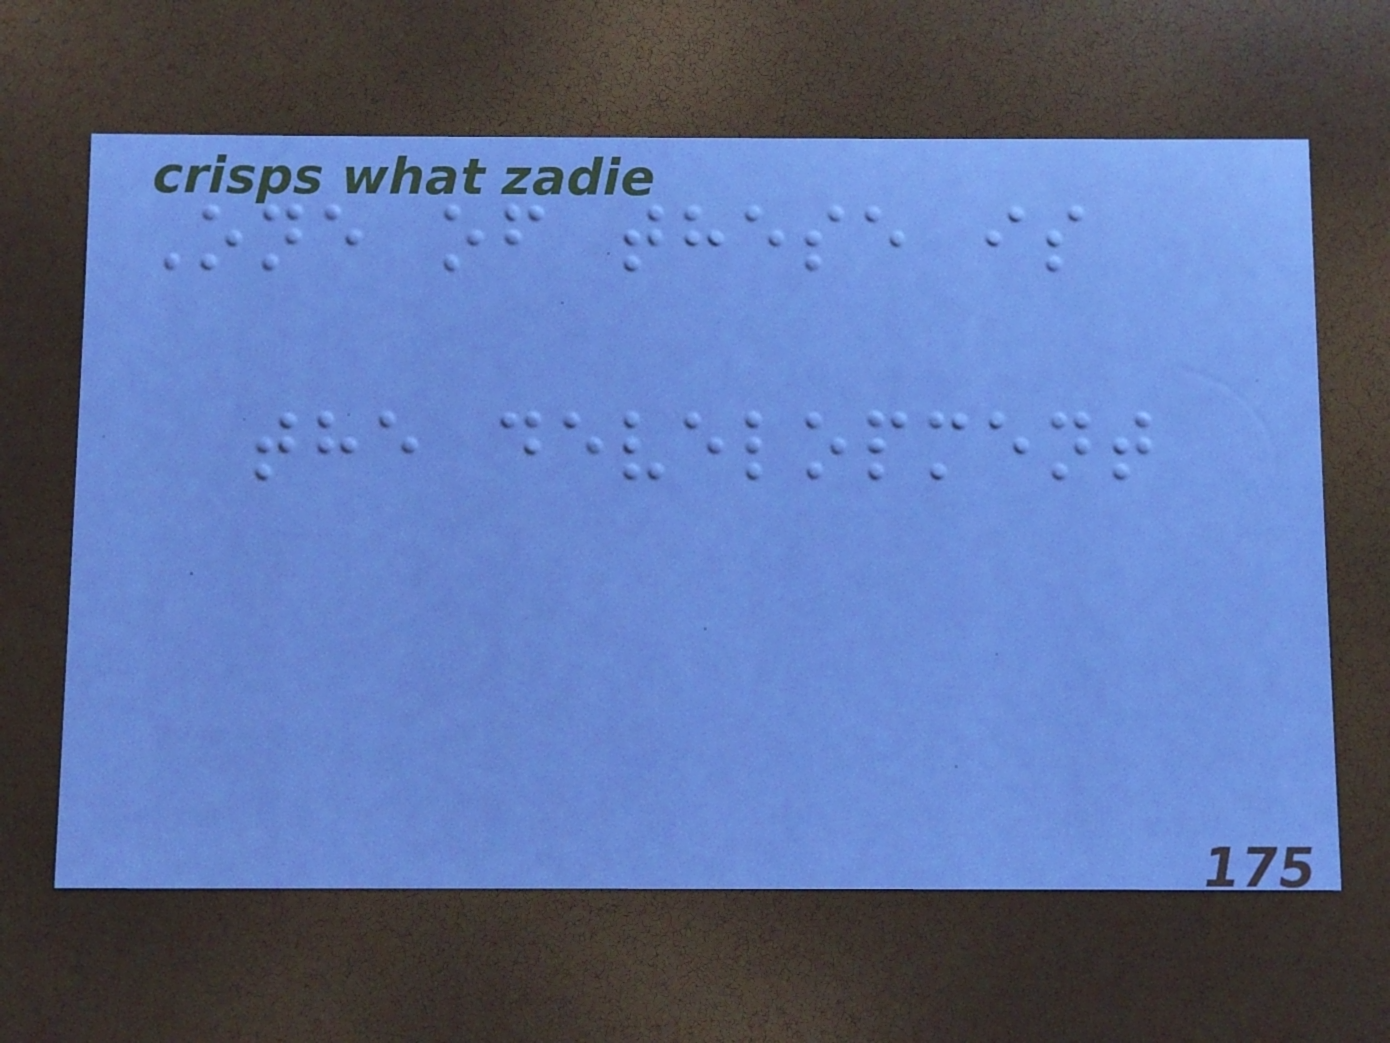One of these is
the development
